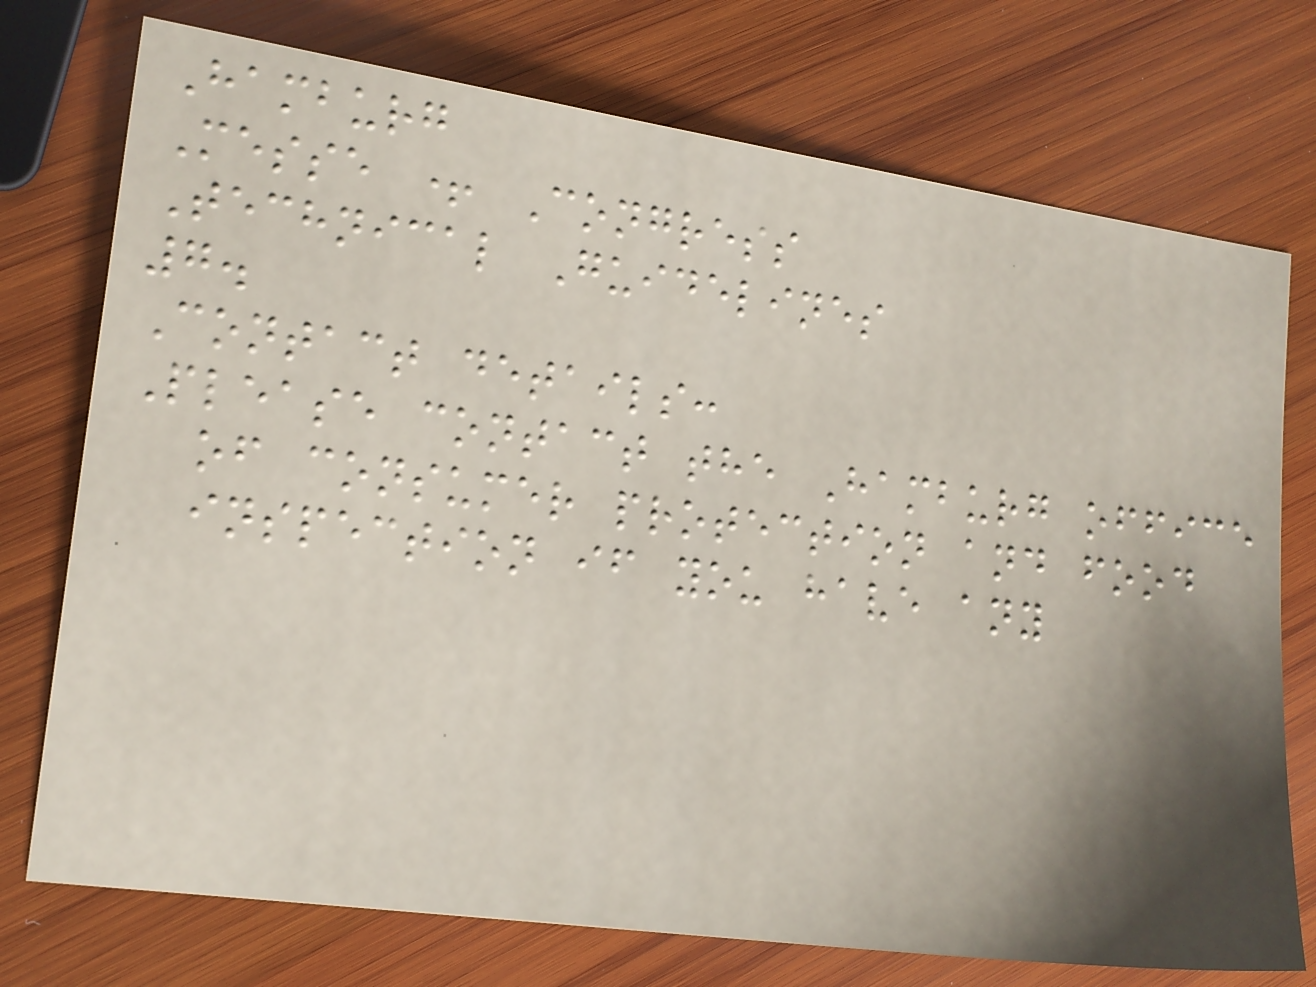Hamburg
Messe + Congress
Technical Guidelines
7.
Contact details:
Please contact the Hamburg office
of consumer protection and food
inspection if you have any
